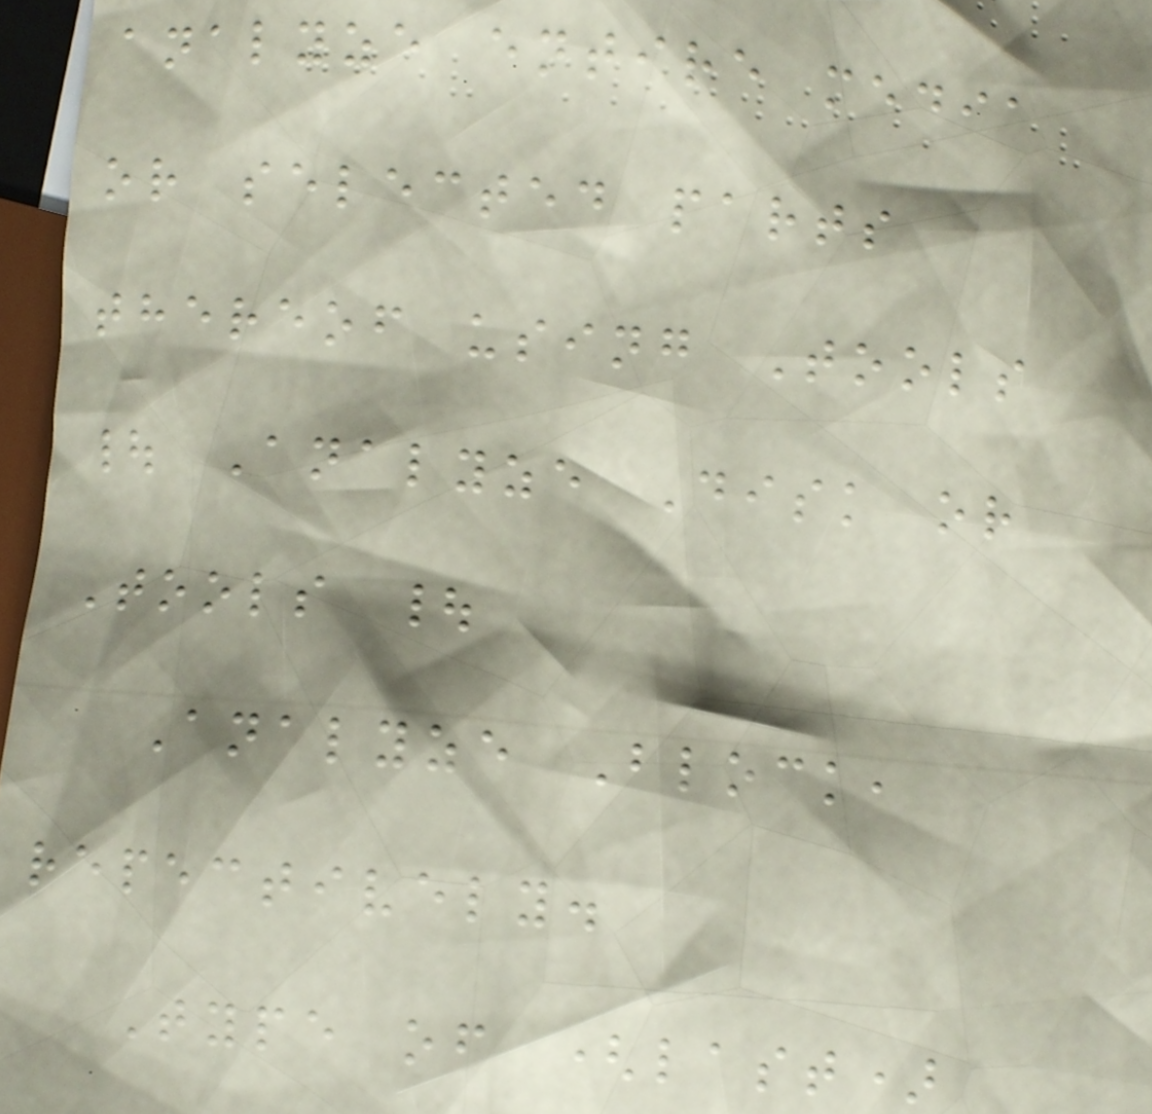analyze entire media
or selected parts
thereof using Tools
| Analyze Disk or
Tools |
Analyze Block,
repectively.
Type of (last)
